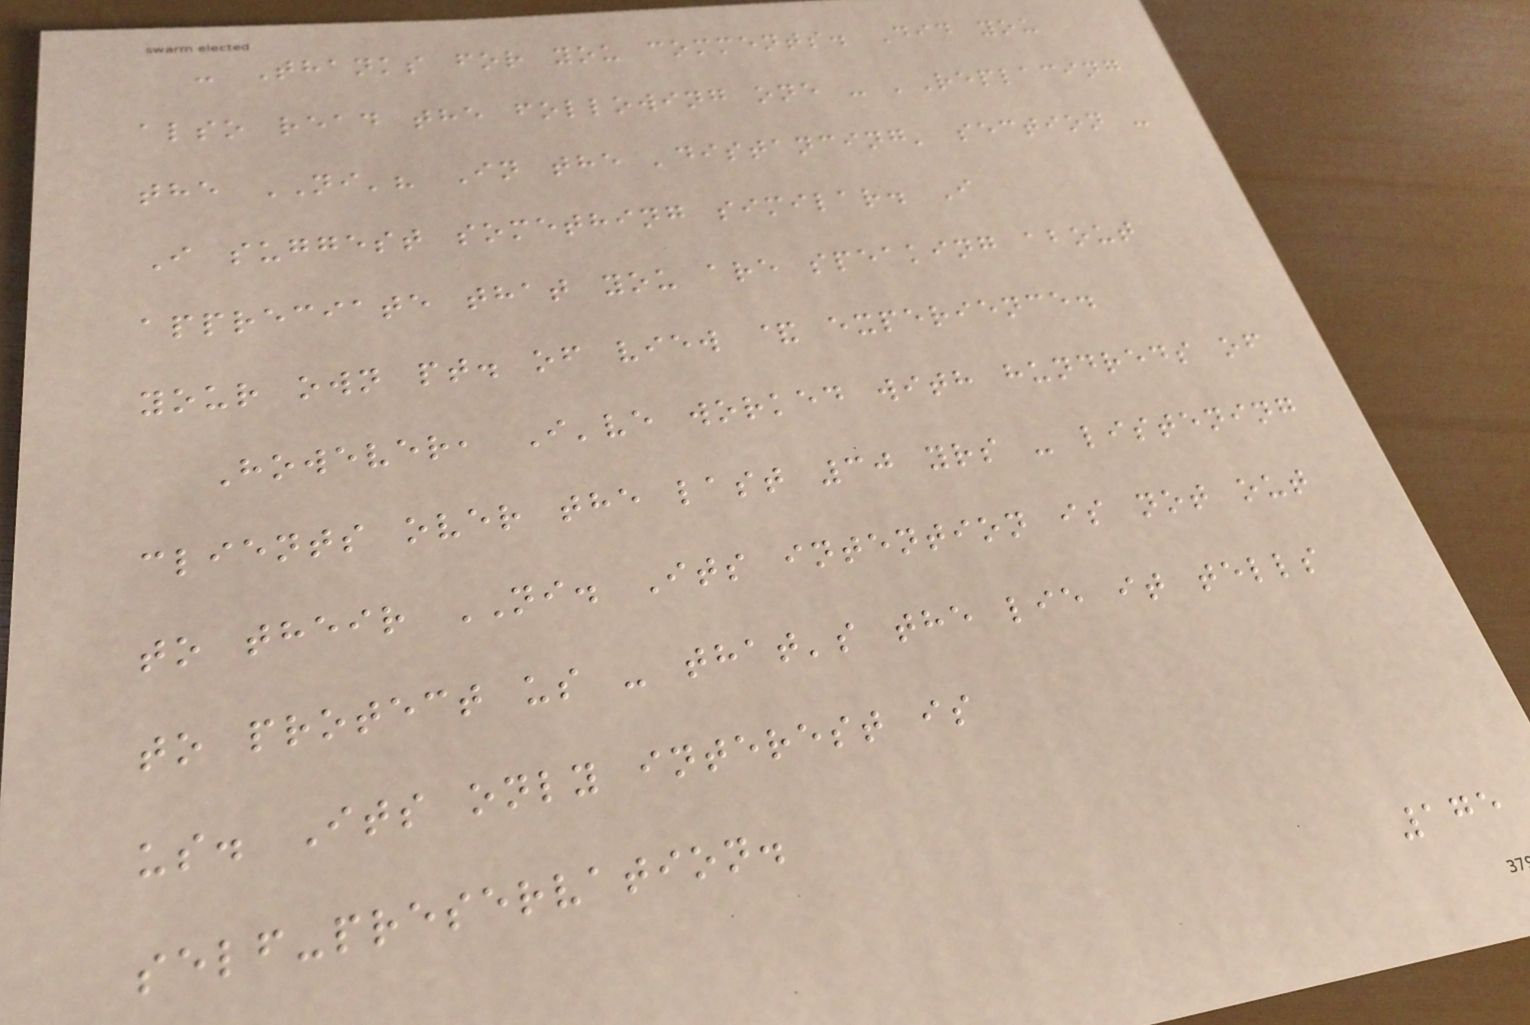- Thanks for you comments. Did you
also read the following one - 'Replacing
the NI'? In the 'distancing' section -
I suggest something similar. I
appreciate that you are speaking about
your own pt. of view & experience.
However, I've worked with hundreds of
clients over the last 30 yrs - listening
to their NI. Its intention is not out
to protect us - that's the lie it tells
us. Its only interest is
self-preservation.
175
